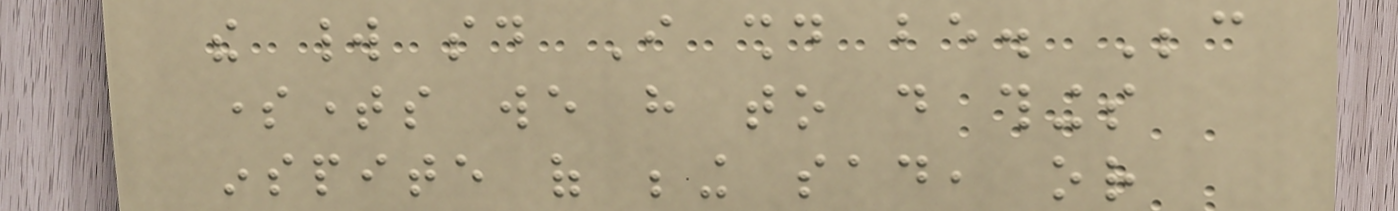the world said I should be. Because
sometimes we have to do things
inspite of being sad, or
